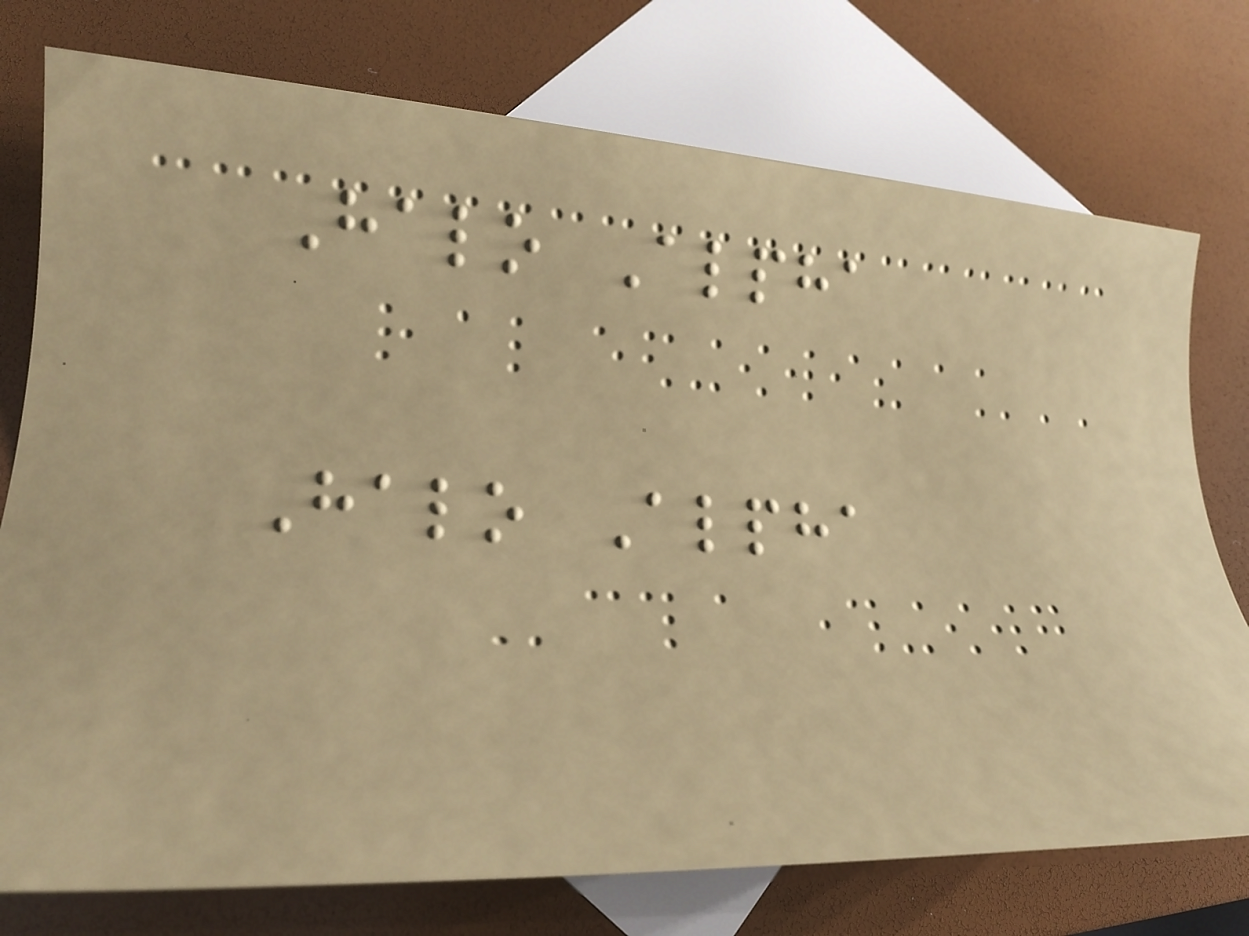Halo Alpha
Halo Alpha
